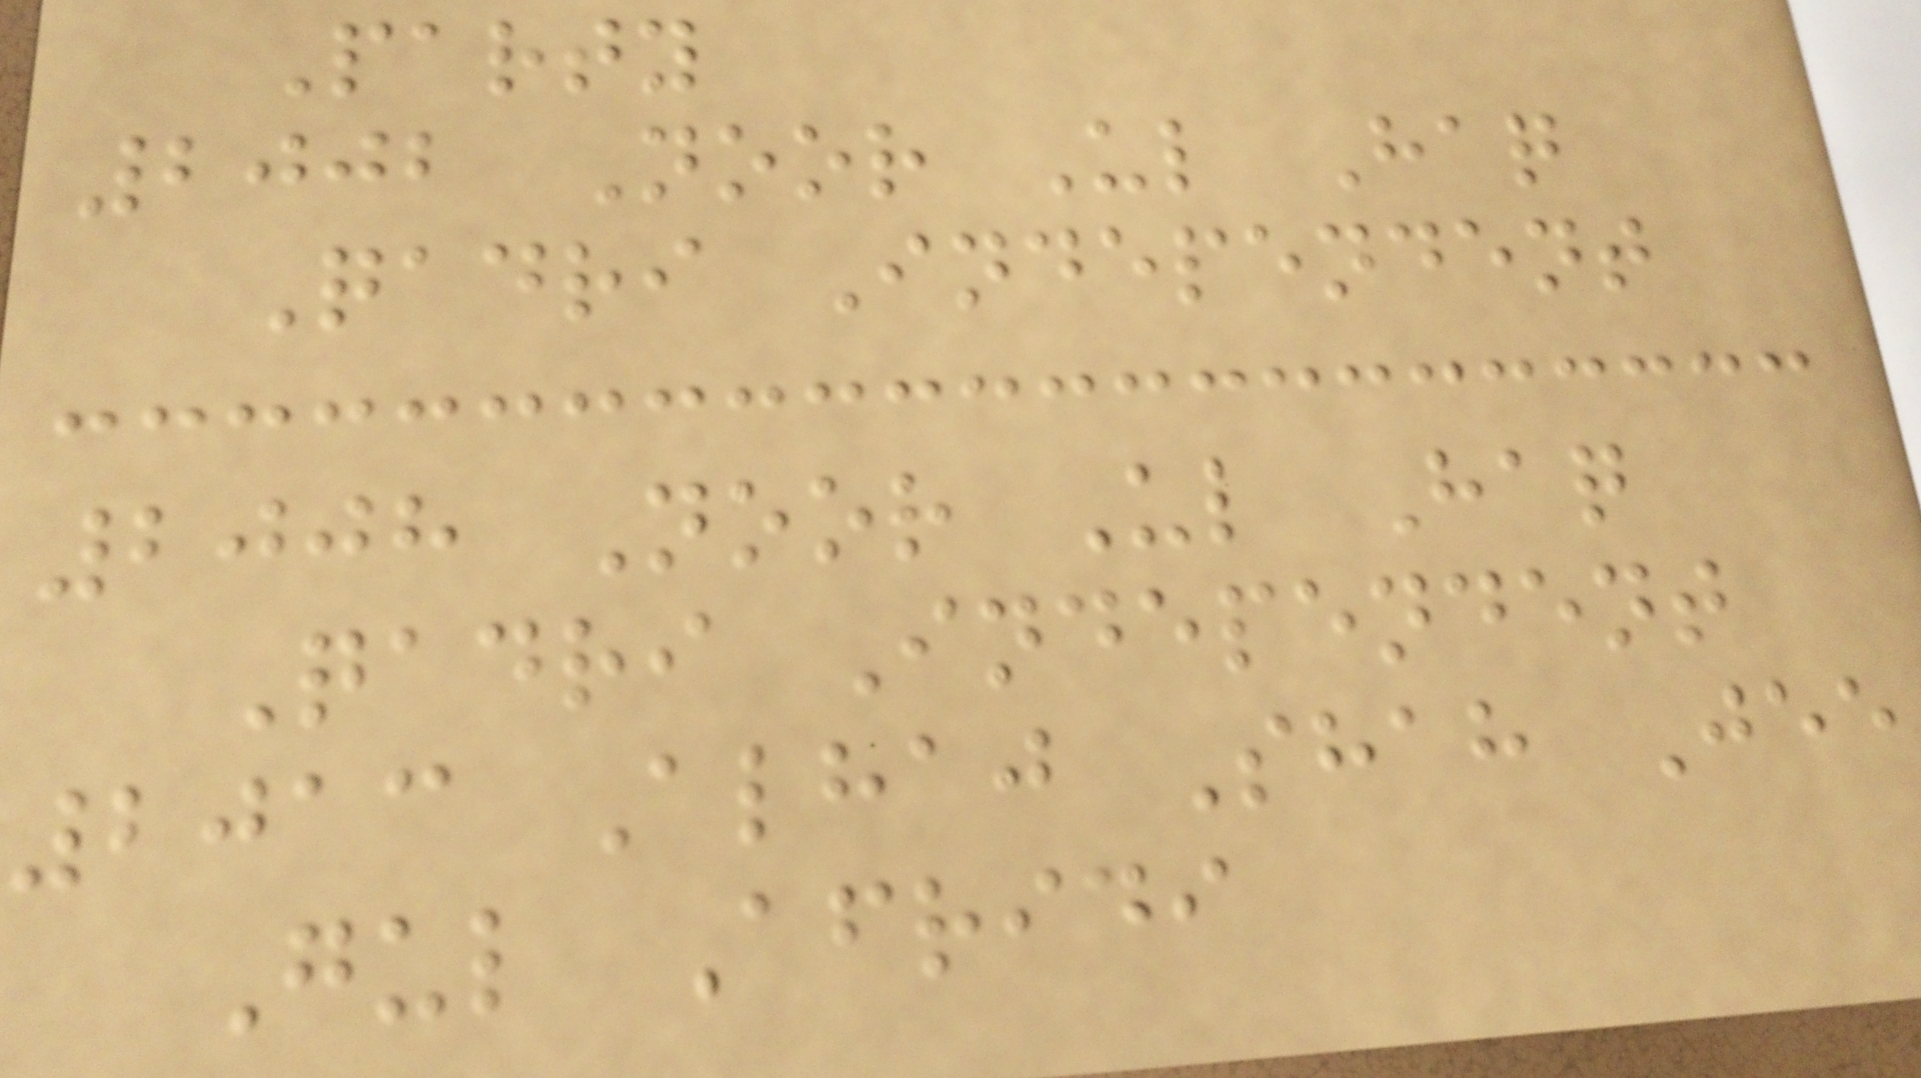Party
2002 Noor Ul Haq
Qadri Independent
2008 Noor Ul Haq
Qadri Independent
2013 Alhaj Shah Jee
Gul Afridi
